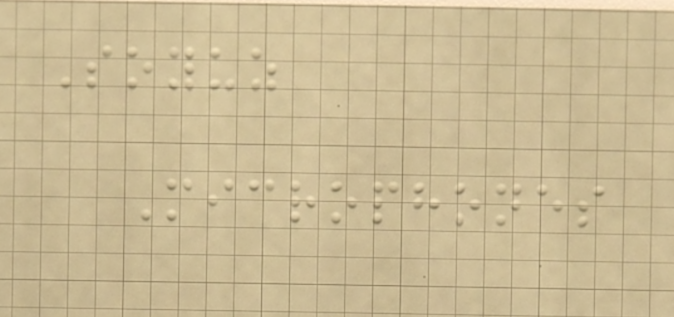Soyuz
Microphones
